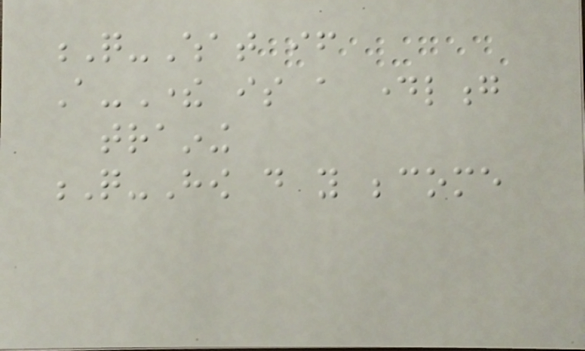Q-What if
A-There is a daylong
training
Q-How do you become
